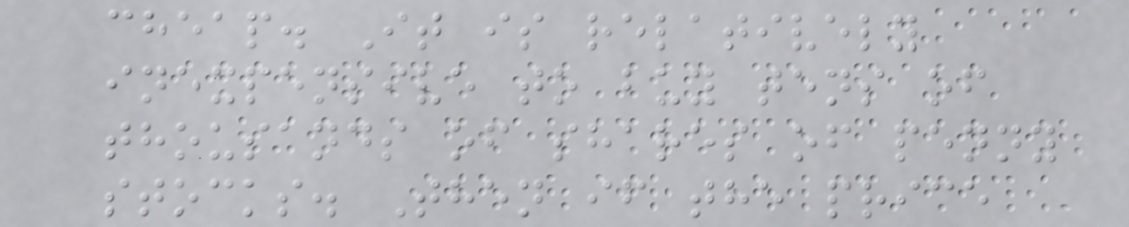cheap. It is relatively
inexpensive to buy tens of
thousands of shares of penny
stocks. Then if the price
